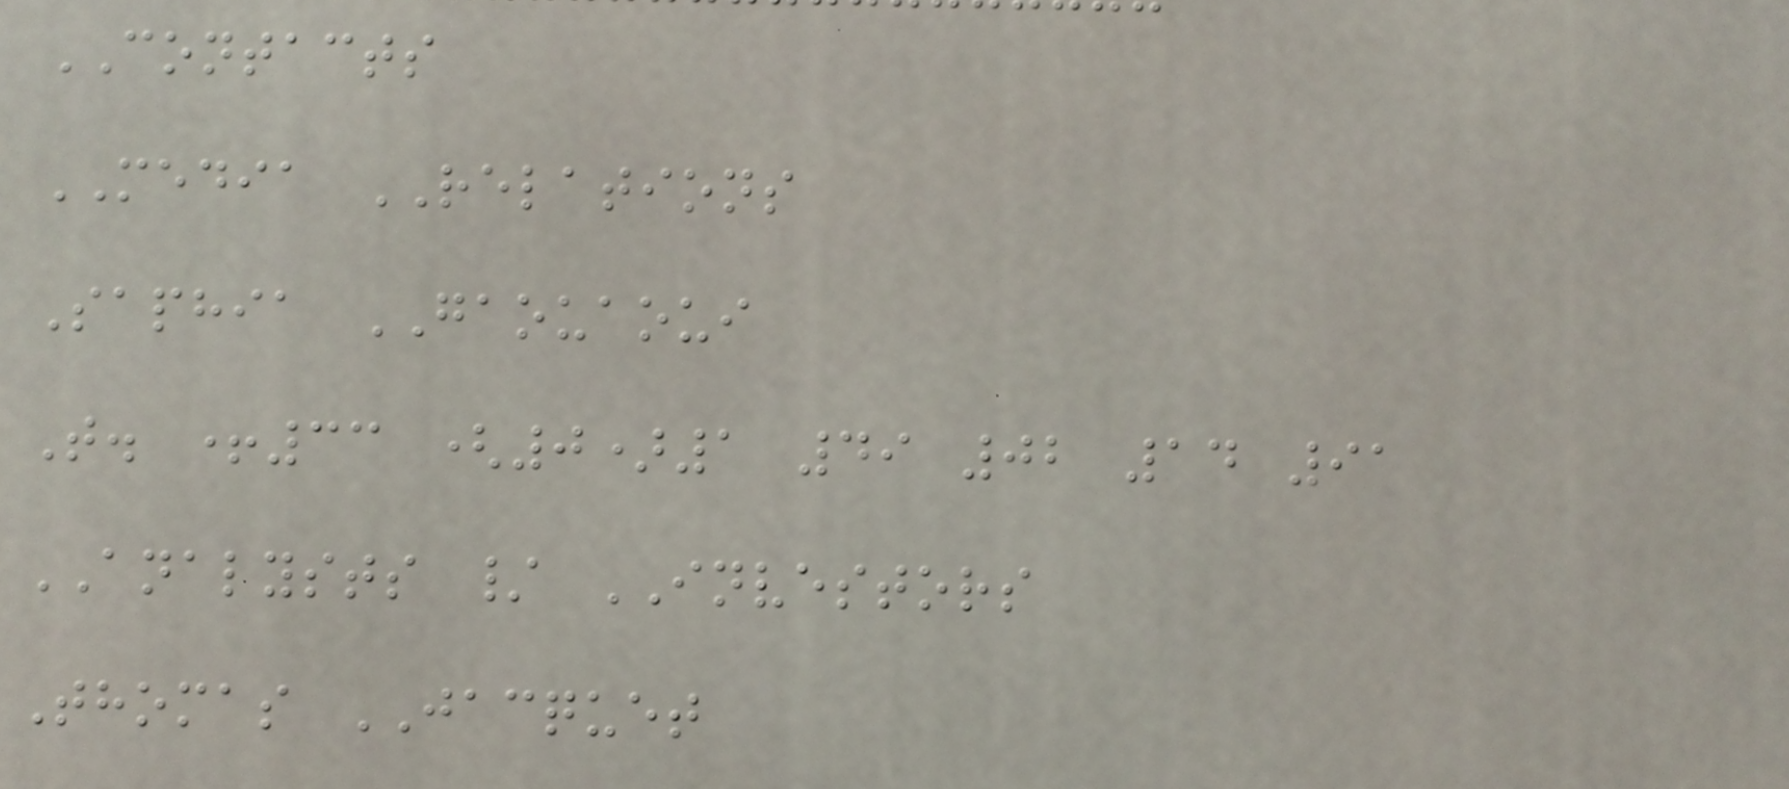CONTACTS
MEDIA RELATIONS
Saphia GAOUAOUI
T. +33 (0)1 49 02 14 91
ANALYSTS / INVESTORS
Thomas JACQUET
